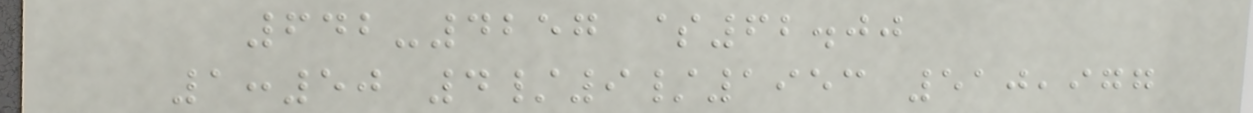642-4257 $62.00
1:50 4/9/1953 510,977
